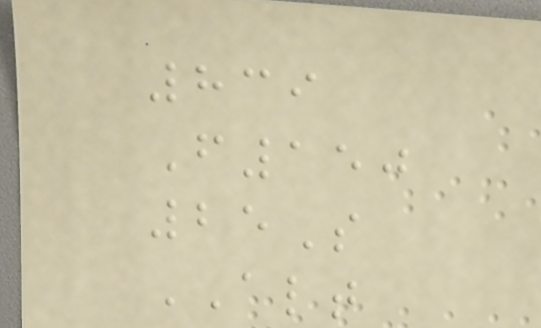839
F150
25S
ALT
